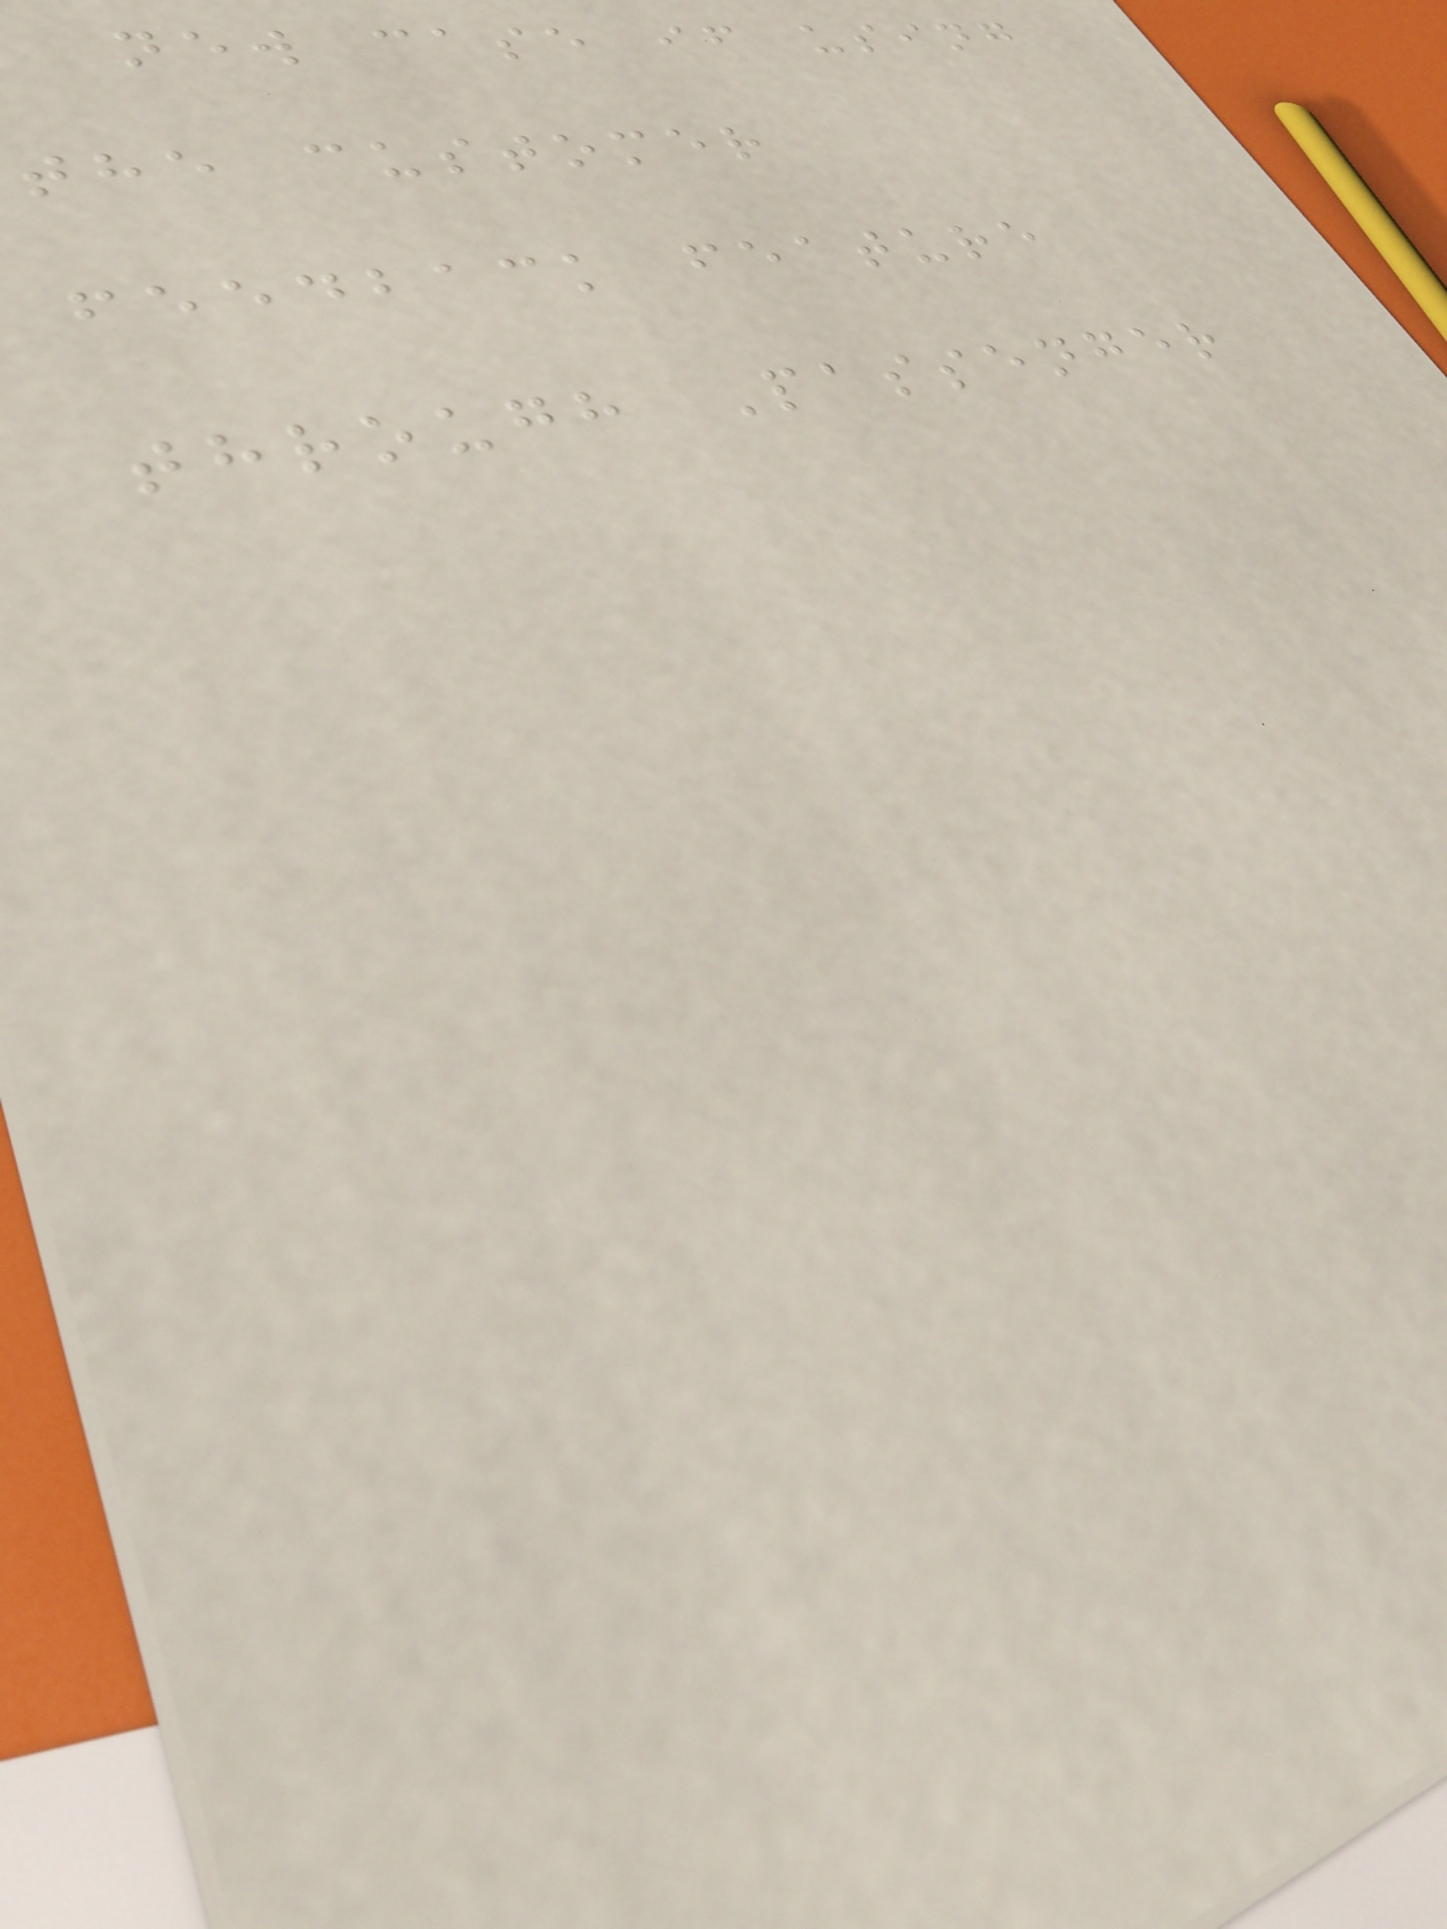new case if using
the customer
feedback feature
through Passenger
